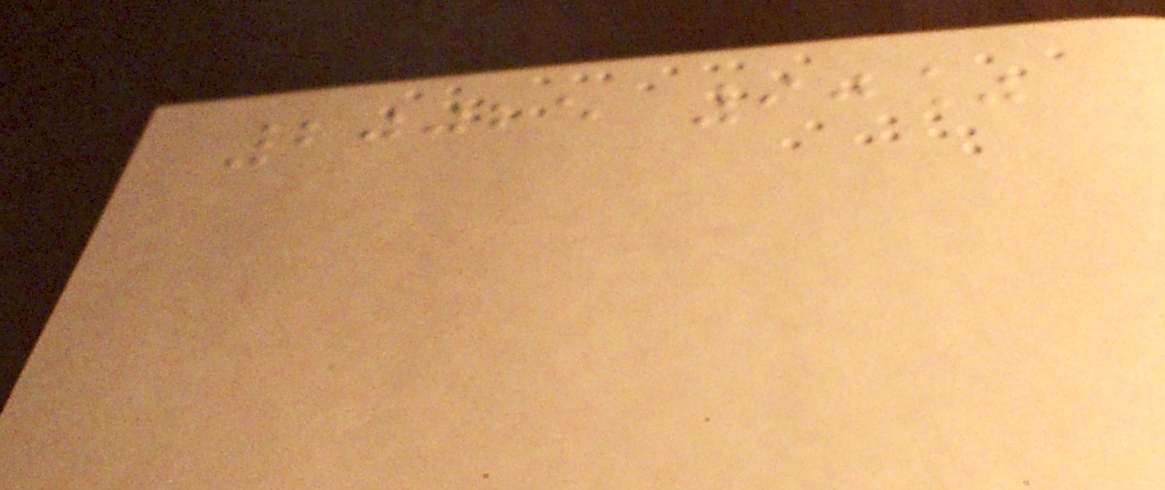20025 90%
